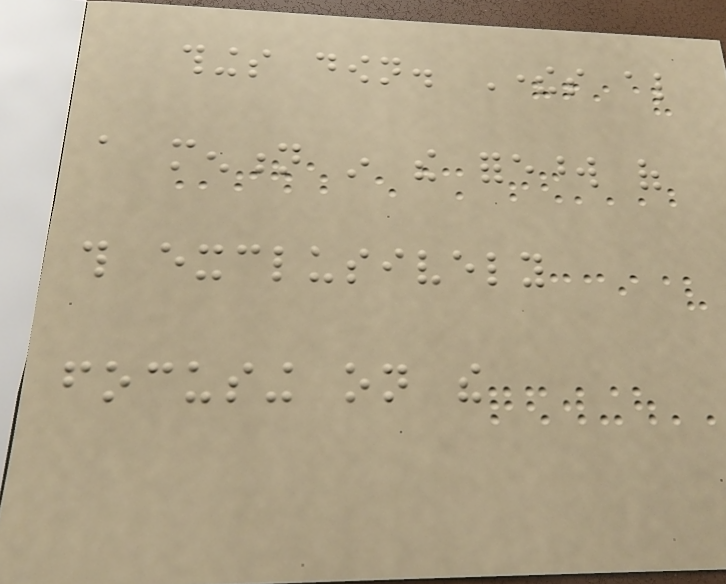things down. Theres also
a mention in the foreword of
this exclusively
focusing on the
